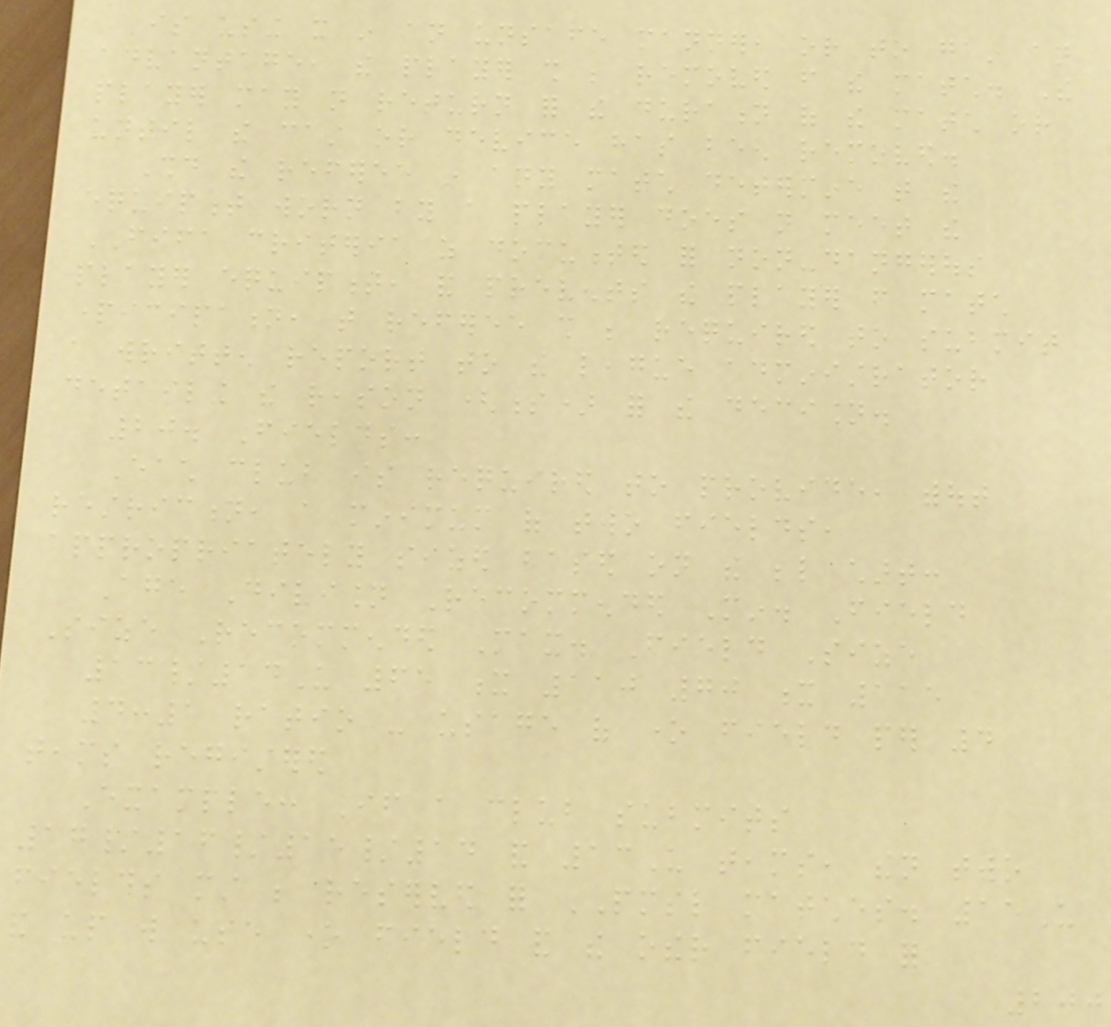is using it in an unsafe manner, or to gain an
advantage, the player shall be removed from the match. The
player may not return for the duration of the match or
until the cast or device has been removed.
Should the referee in any match determine that the
equipment worn by a player does not meet the
FIFA criteria as documented for non-dangerous
player equipment, and prevents the player from match
participation, that referee shall be required to submit
a written report to the league administrator
detailing the reason (s) for the decision.
20. Fields:
Each club is required to provide, without
restriction, a minimum of two fields,
appropriately sized based on the below chart:
Age Division Recommended Min. Field
Size Recommended Max. Field Size
13/14U 65 x 110 70 x 115
4:1 ratio - usage of one field per 4
teams registered
Example: If a club submits
17/16/15/14 and 13U teams, then two
fields must be reserved for PMSL matches. 15U
and up will use one field and the other field for
200
